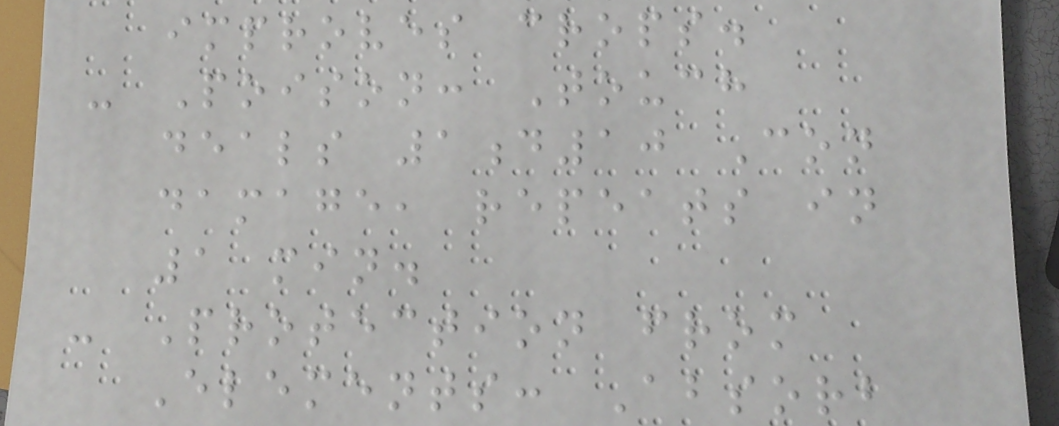improves crops.
- Poison: Touch
deals 1d10 Con
damage, repeats in
1 min.
- Protection from
Elements: Absorb
